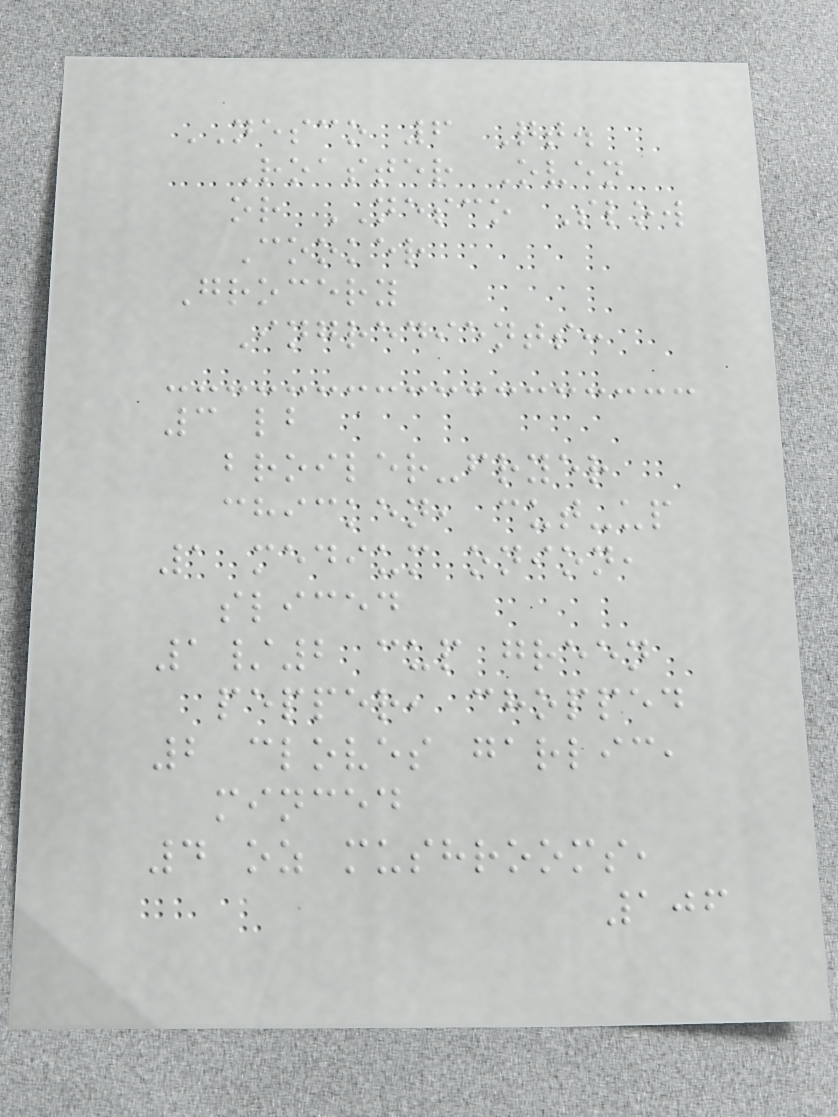NESCO 6 Qt.
Roaster Oven
or NESCO Slow
Cooker
Grocery
Ingredients:
3 lb
broiler-fryer
chicken, cut-up
1 medium onion,
sliced
1/2 cup green
pepper, chopped
2 cloves garlic,
minced
4 oz mushrooms,
106
